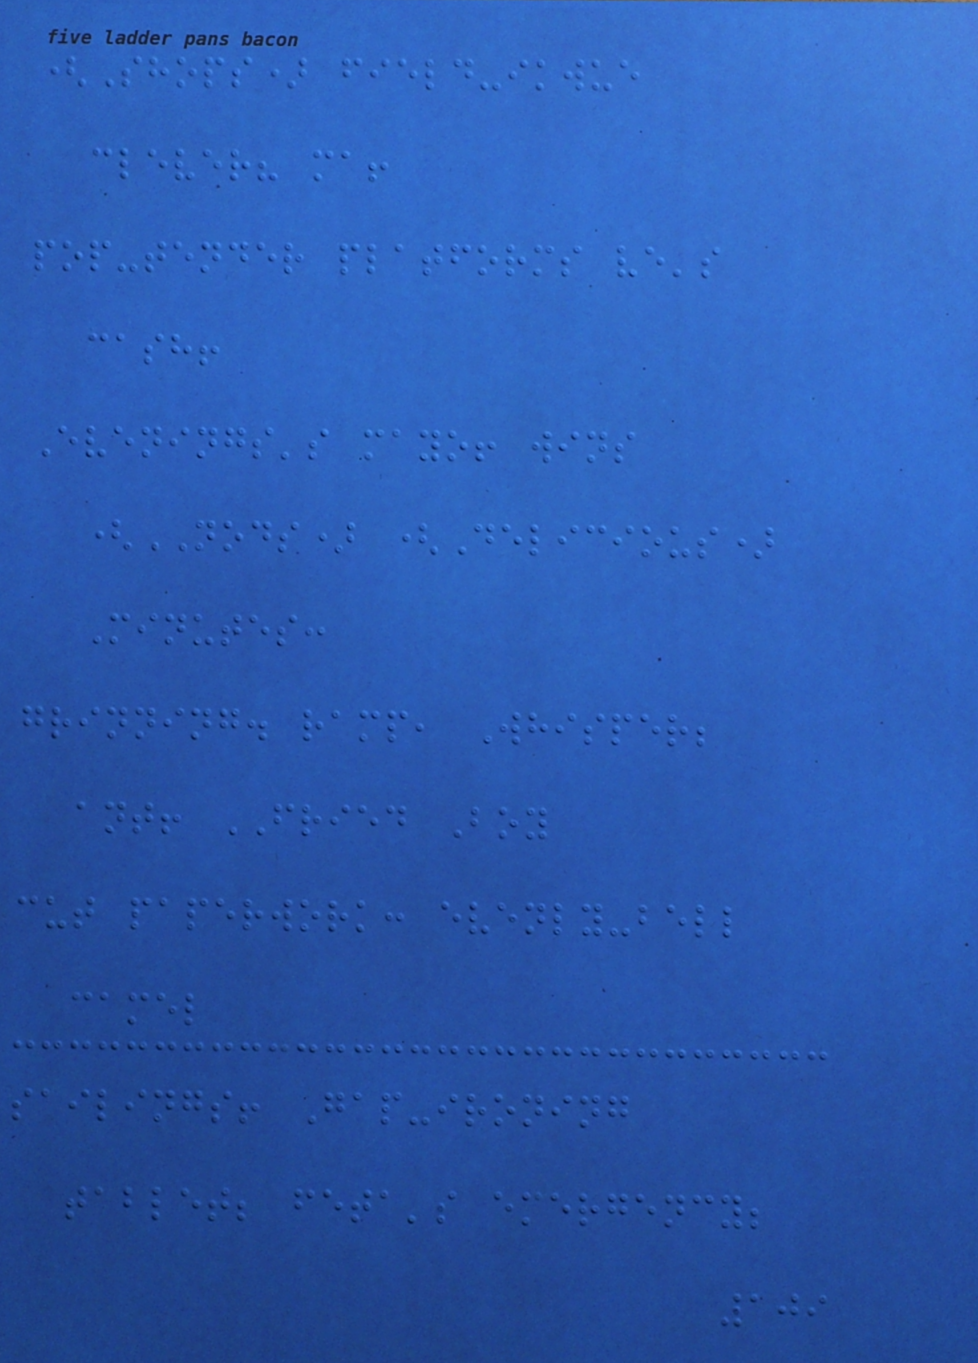(Shops) field-ikwue
clever? ma!
pop-tender platforms ve's
cash!
Evenings's mayo! wins
(NODS) (Delicious)
Minutes:
grinning. ramp, Whisper;
ant! FRIED Boy
cut paperwork: evenly-bell
camel
sailings! Gap-ironing
tablet; feta's emergency;
109
